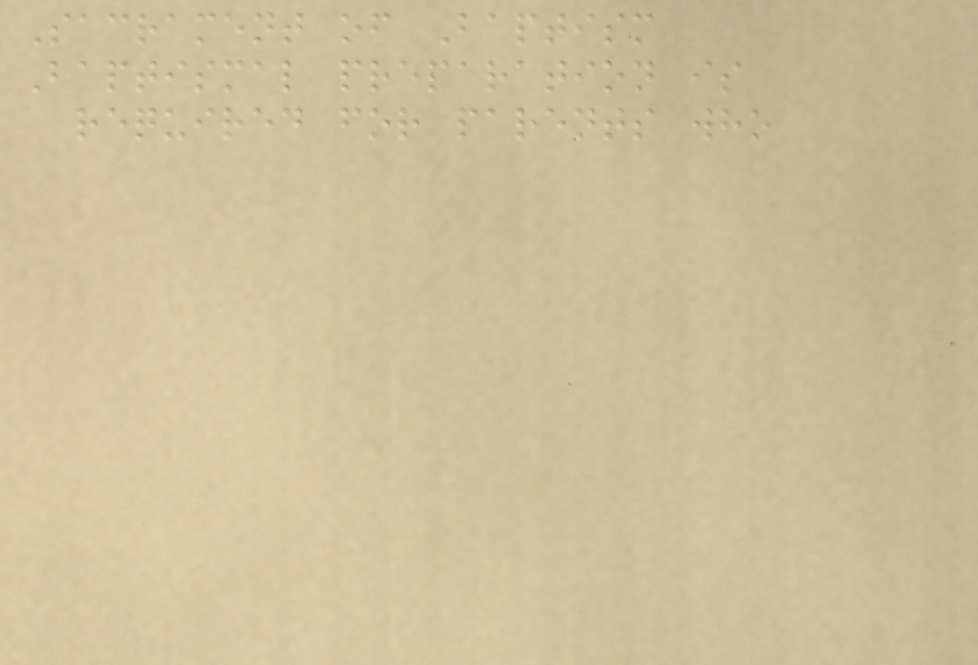Sacrament of Baptism
Baptismal preparation is
required for parents who
